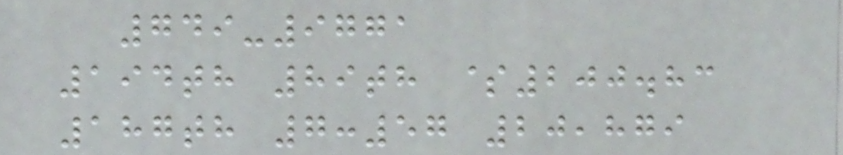749-9771
194th 89th $200.83
187th 7:57 20,879
